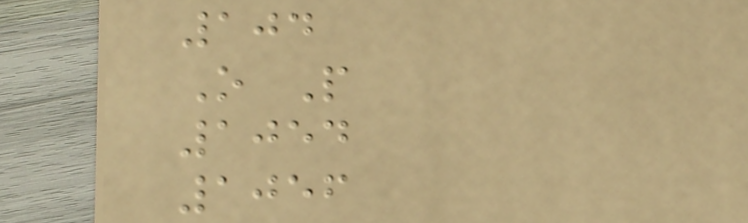104
O P
1054
1056
